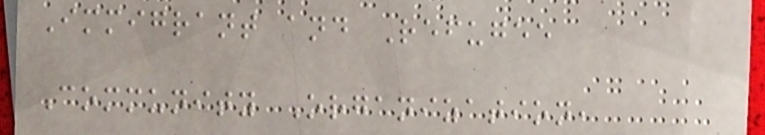Immigrant and Refugee
Community Organization,
